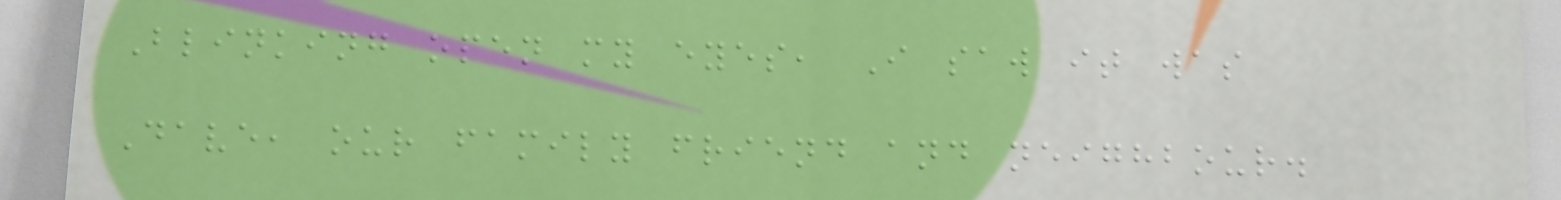Blinking open my eyes, I saw it was
Dave, our family friend and neighbour.
